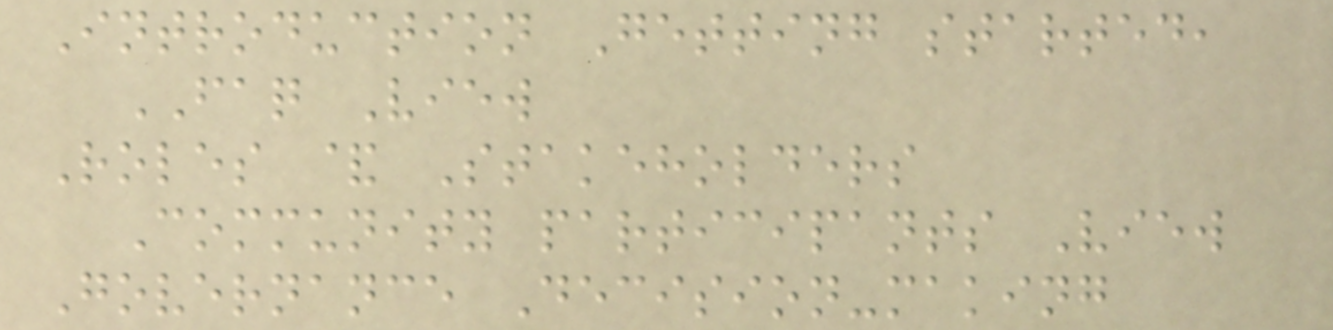Introduction Getting started,
FAQ View
Roles & Stakeholders
Community participants View
Governance Decision-making
